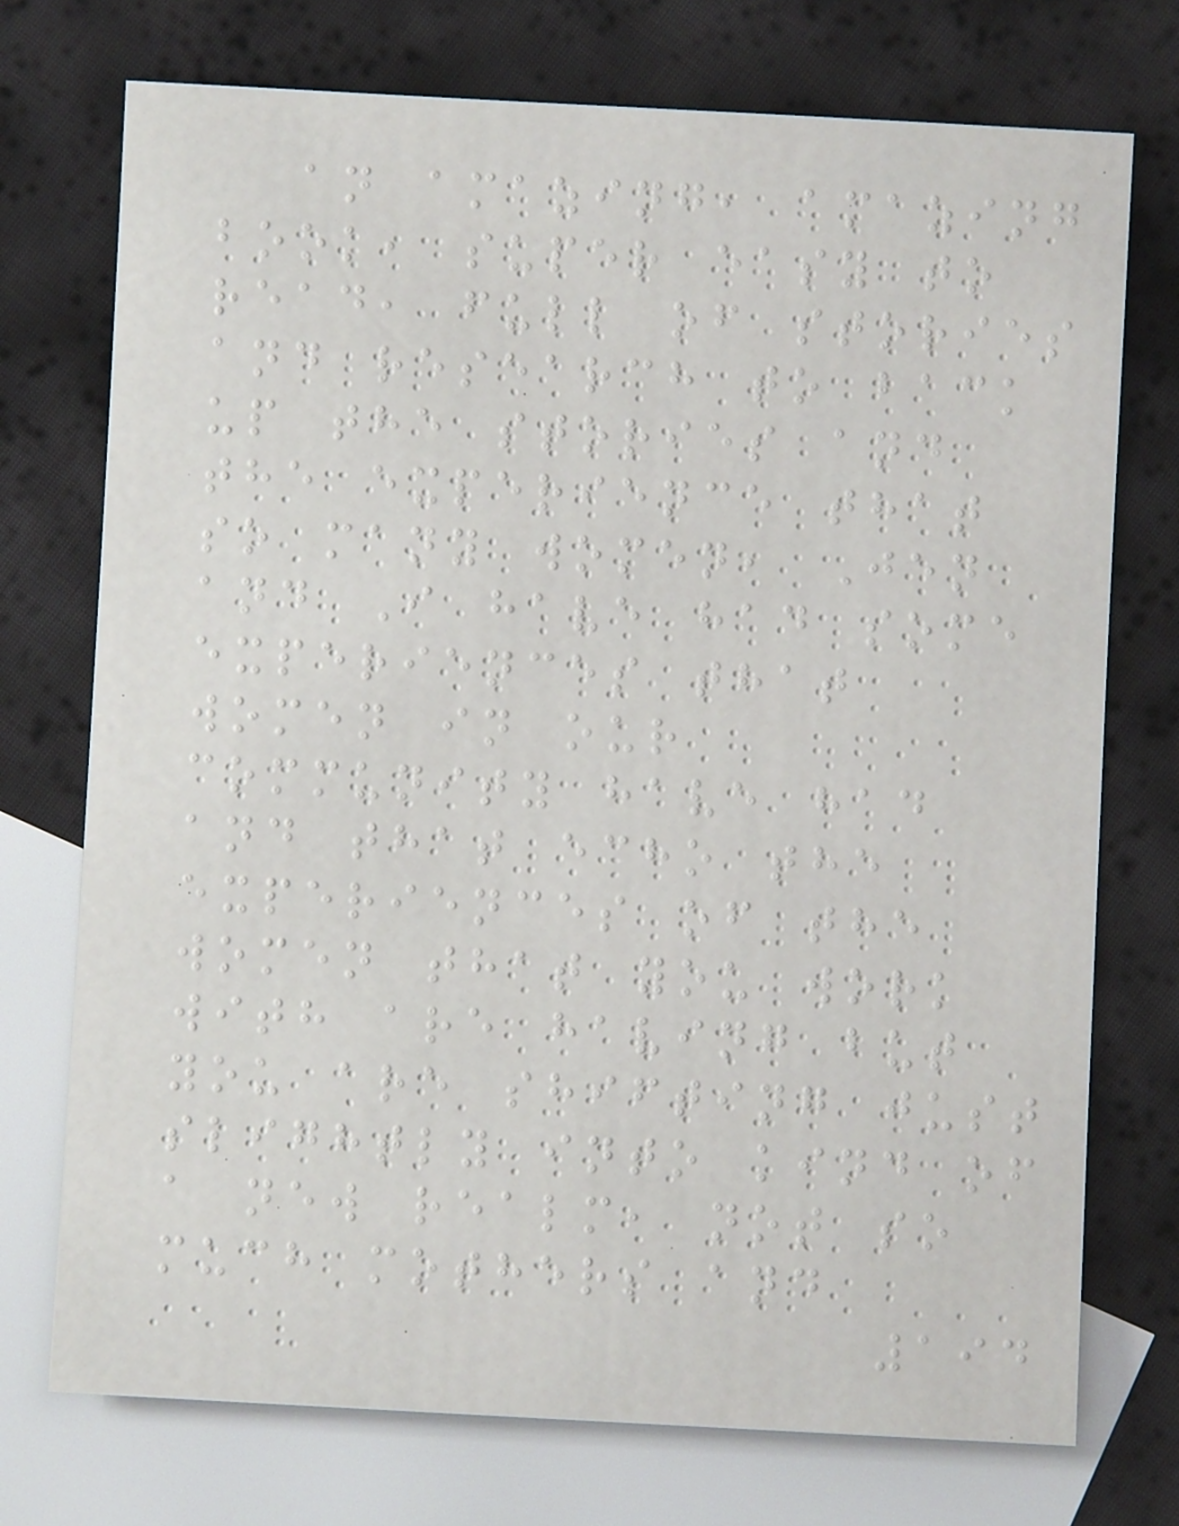an amazing, amazing
book, super easy to
read, full of stories
and research to back
up the stories and
the experience that
so many women, Jen
and I have had some
experiences that
women in our
community have had
and that echo the
experiences of the
women that you work
with are having but
you are shifting just
slightly into kind of
a new realm, not so
much mothers and
194
